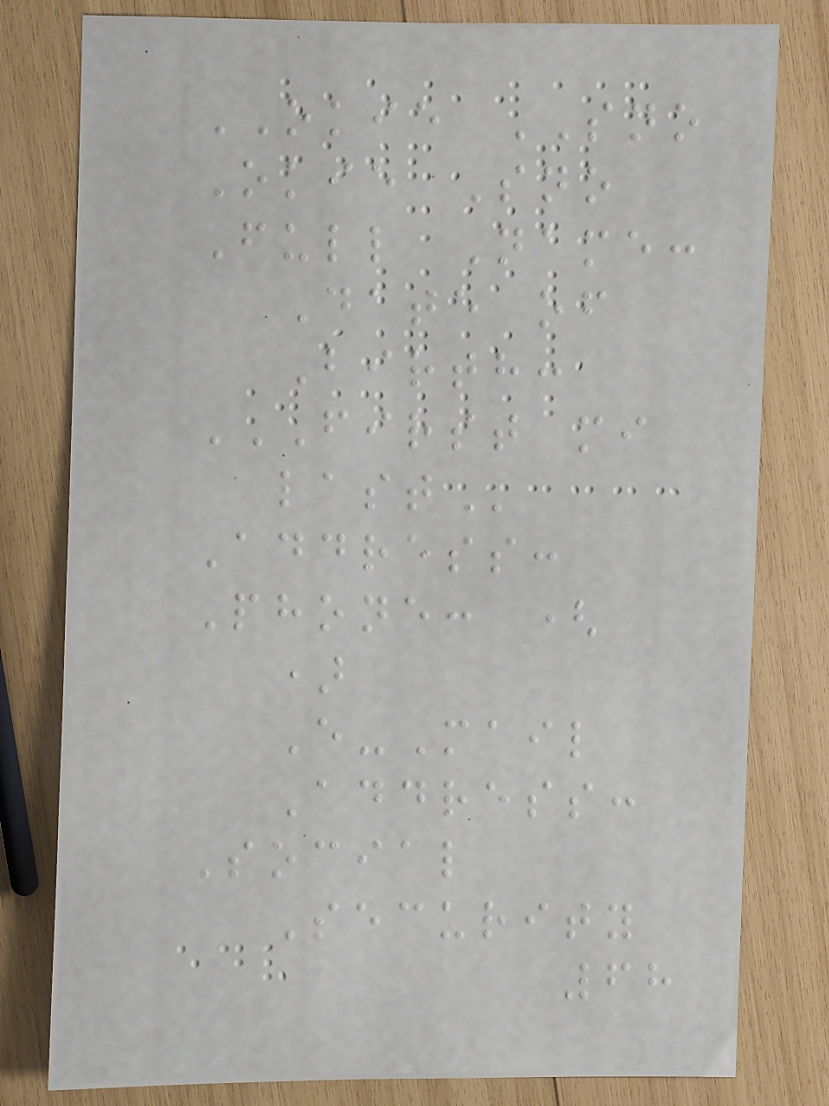OKIE SNO
Okie Sno
Full Name:
Date of
Birth:
FIRST MI
LAST
Address:
Phone: (
)
E-Mail
Address:
Social
Security
68
